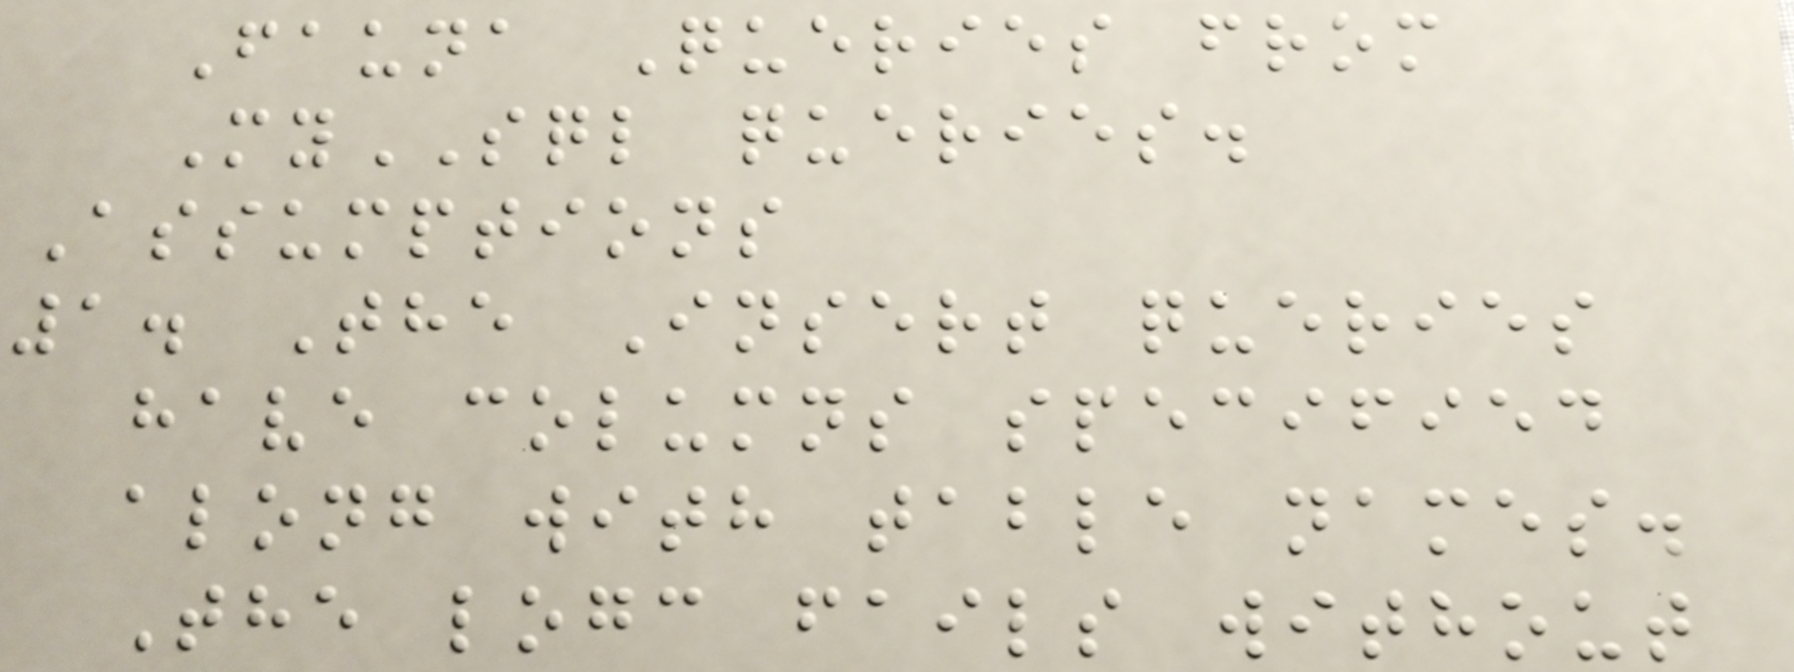Fauna Queries from
MySQL queries.
Assumptions
1. The Insert queries
have columns specified
along with table names.
The logc fails without
